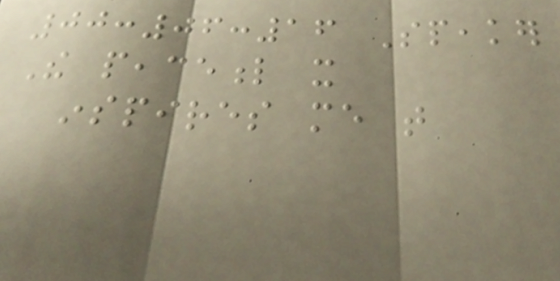00:06:16 Speaker
The peaceful it
inspires me that
